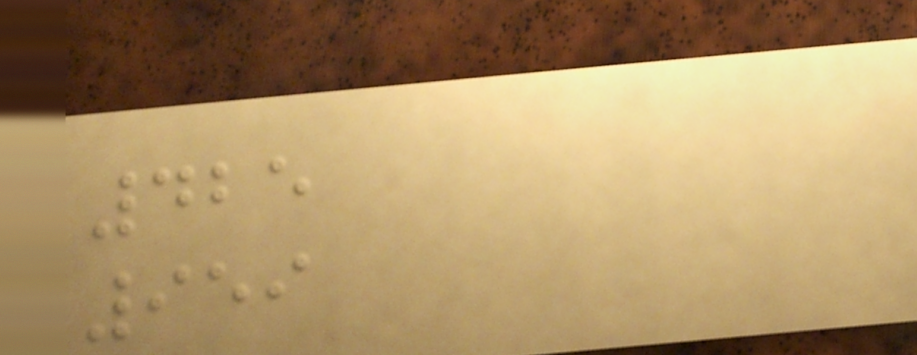425
959
